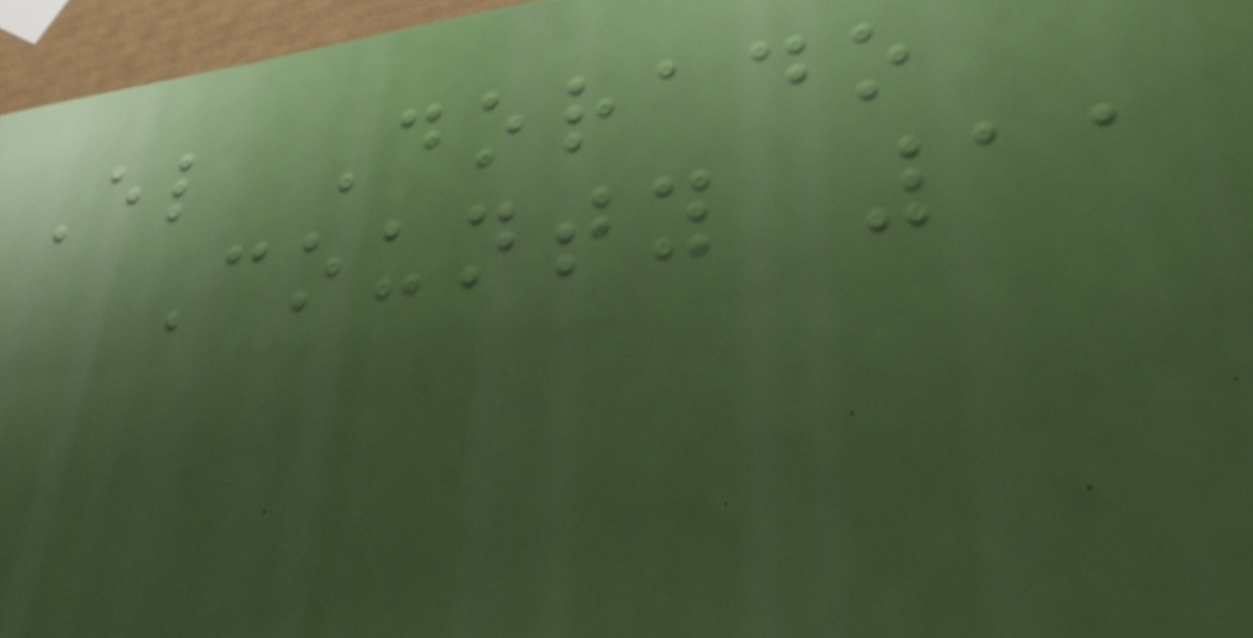El Dorado
County 11
